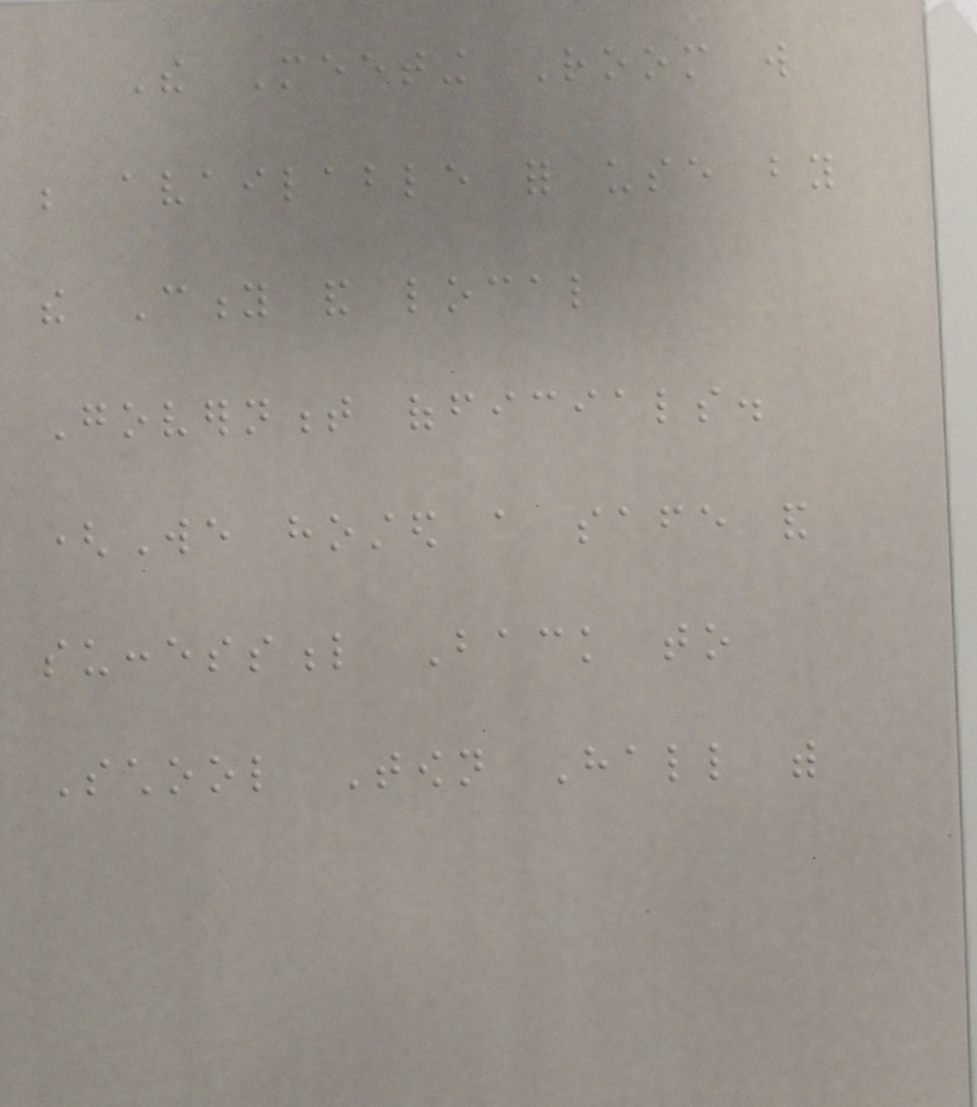The Meeting Room will
be available for use by
the City and local
Government officials.
(We hosted a safe and
successful Back to
School Town Hall with
